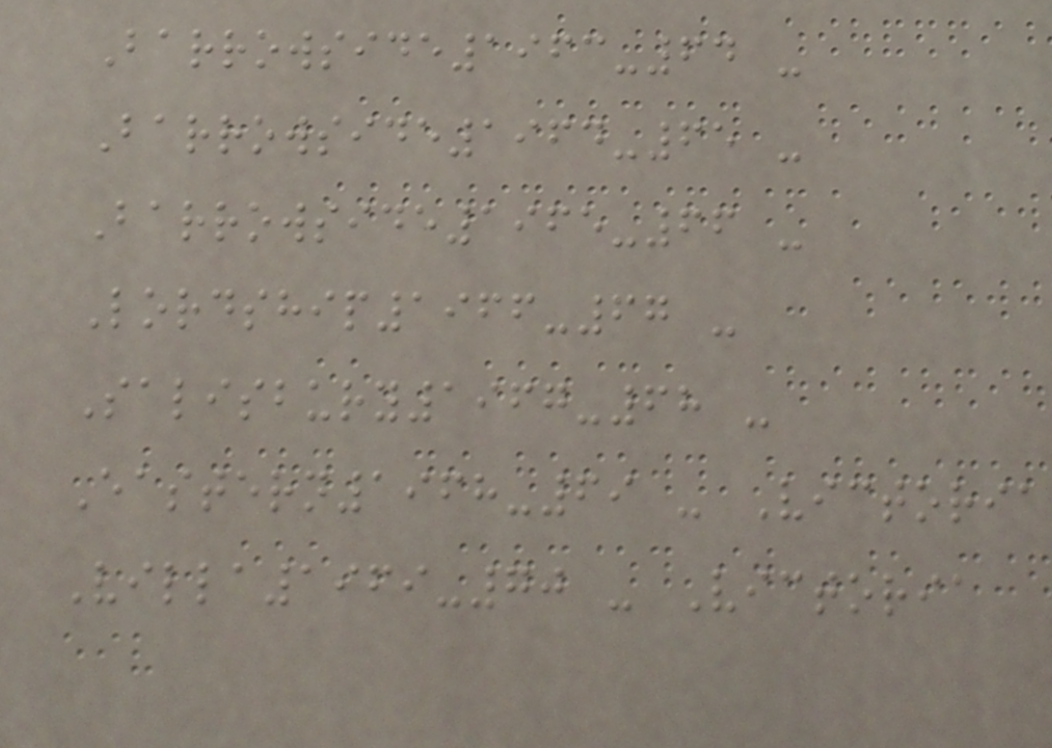Barrowside1963-64 -
Barrowside1964-65 -
Barrowside1965-66 -
Lordship1966-67 -
Salisbury1967-68 -
Eastern1968-69 - Victoria
Villa1969-70 - Victoria
